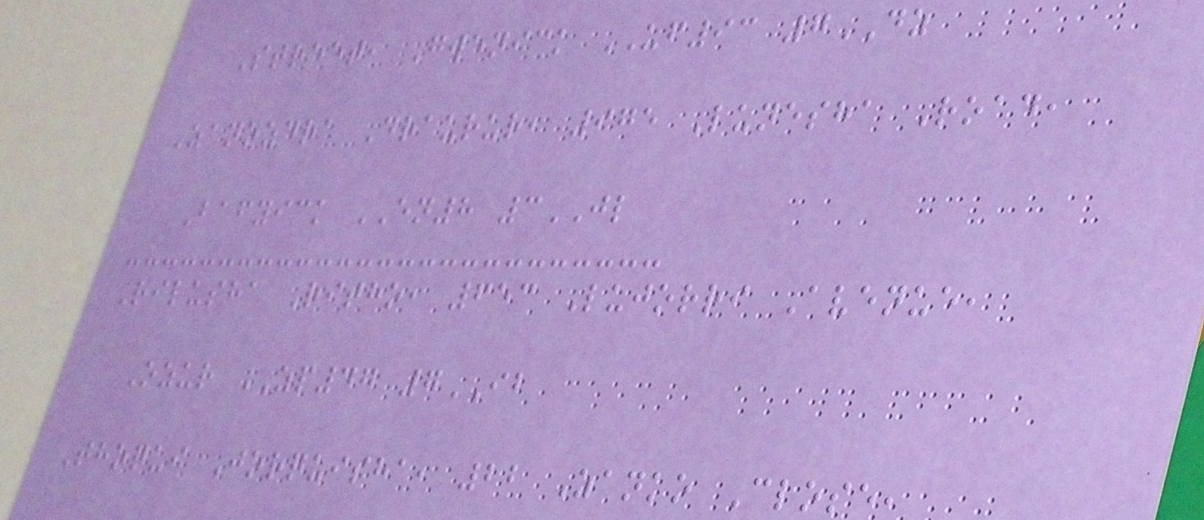Street, Gwenick UF93 7DZ
Zanozdra Draurur, 975 Lunesha Road,
Bafyick EN8 3JL
Rilusha Ritho, 653 Lujorri Avenue,
Ozur ZP47 7IB
Thoqui Jorquisha, 22 Zanko Close,
